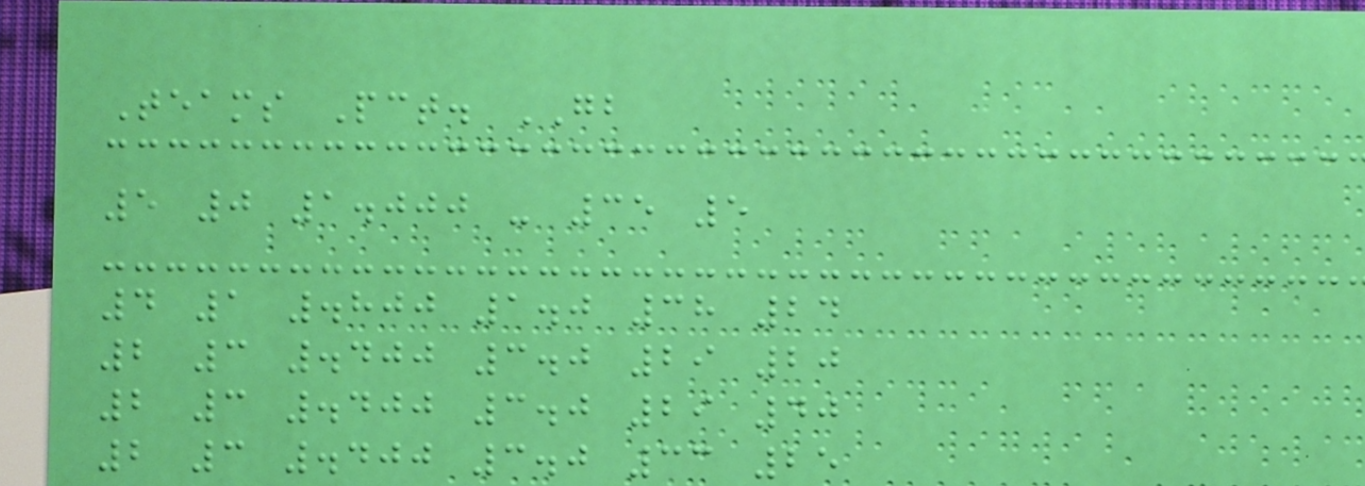Teams Pct. GB
5 0 1.000 - 35 5
4 1 .800 1.0 38 24
2 3 .400 3.0 29 20
2 3 .400 3.0 29 40
2 3 .400 3.0 33 25
